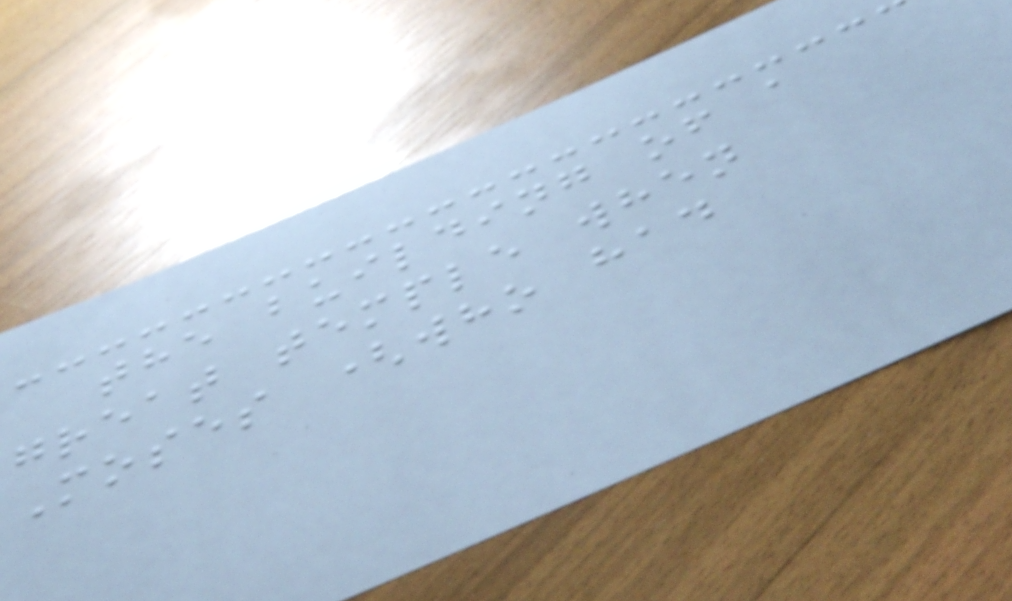the building of a
great temple when
Moses (who had
